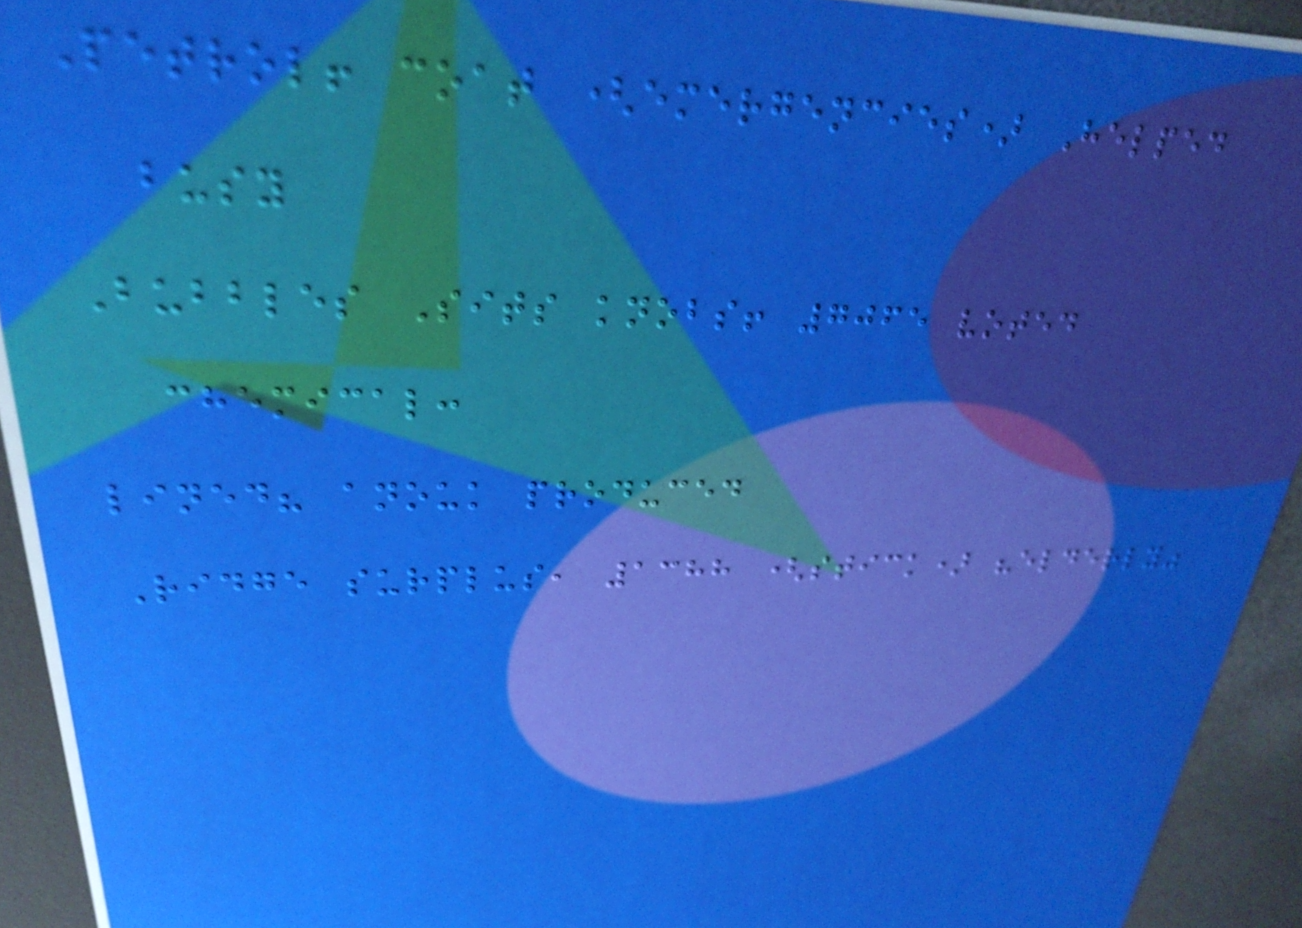Petrol! coat (emergencies) Helped
busy
Bubbles Sits knobs! 7065 voted
chemical:
lined? anouk produced
Ridge surplus, 1388 (stick) "elderly"
